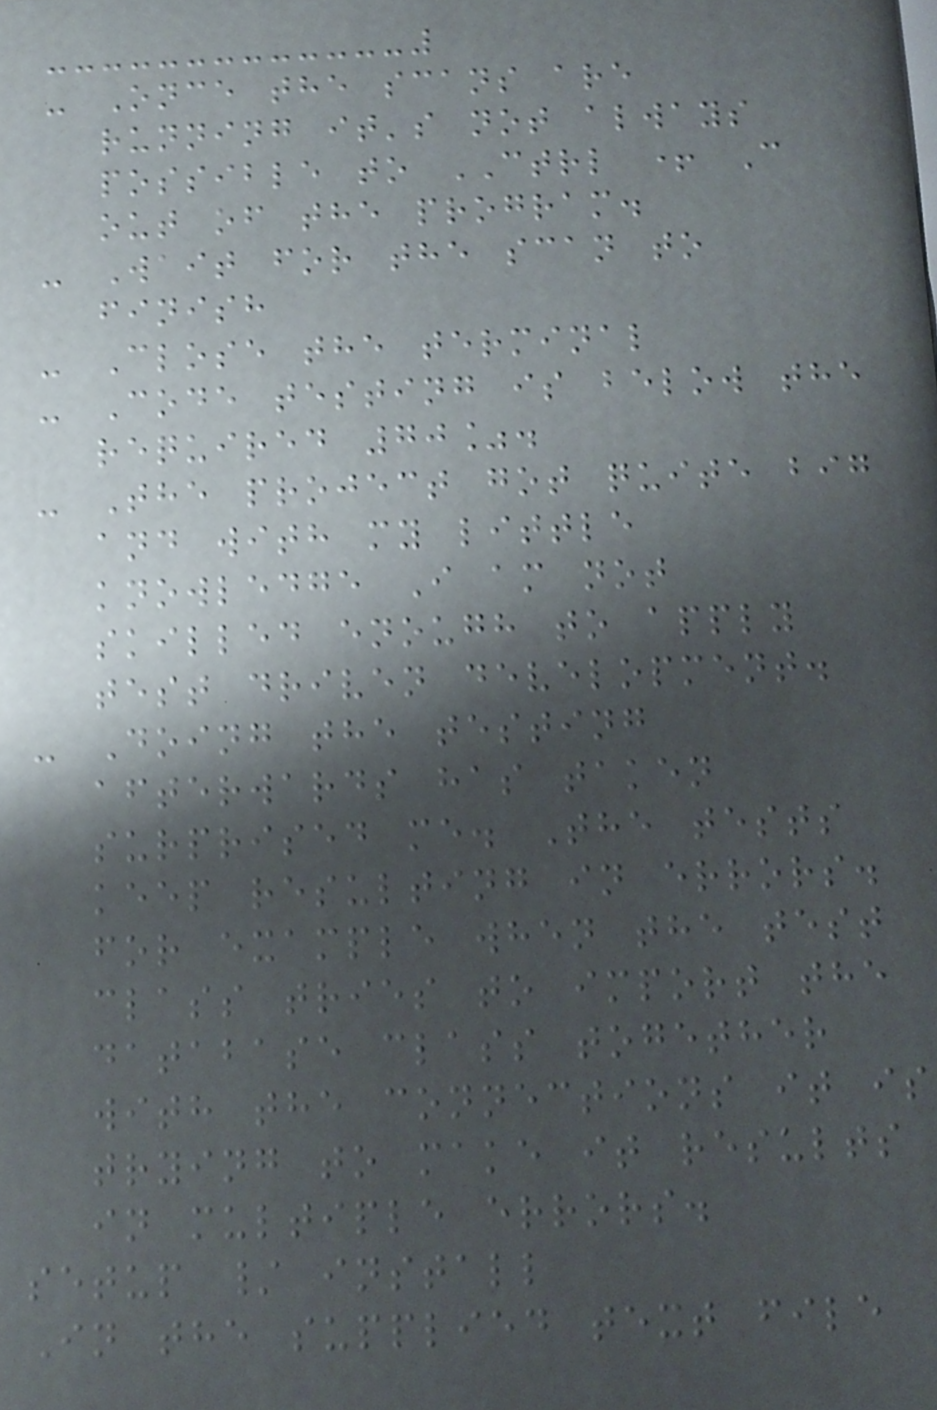- Once the scans are
running it's not always
possible to CTRL + C
out of the program.
- Wait for the scan to
finish
- Close the terminal
- Code testing is below the
required 70%.
- The project got quite big
and with my little
knowledge I am not
skilled enough to apply
test driven development.
- Doing the testing
afterwards has taken
surprised me. The tests
keep resulting in errors.
for example when the test
class tries to import the
database class together
with the connections it is
trying to make it results
in multiple errors.
setup / install
In the supplied text file
